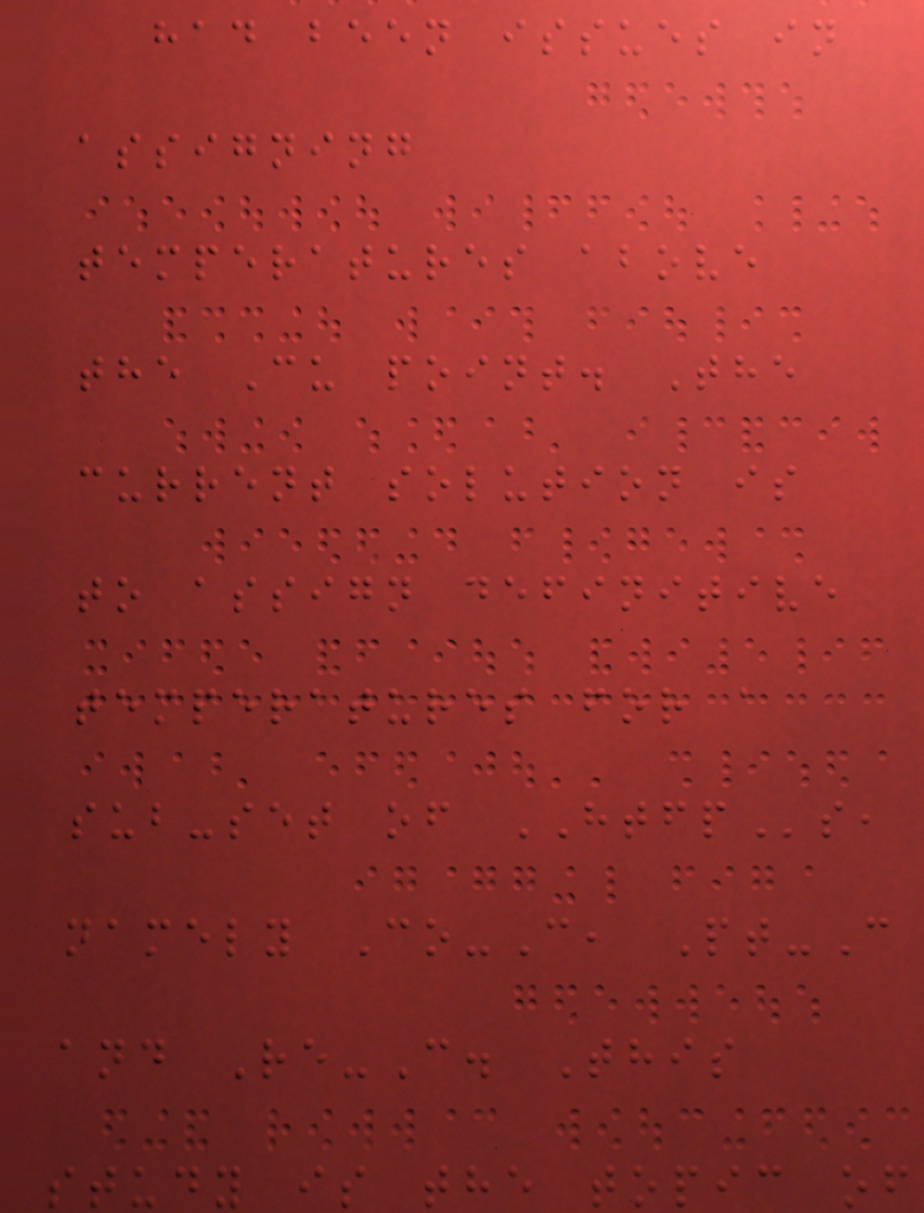had been issues in
assigning
temperatures above
the Cu point. The
current solution is
to assign definitive
temperatures for a
sub-set of HTFPs,
namely Co-C, Pt-C
and Re-C. This
study is the topic of
